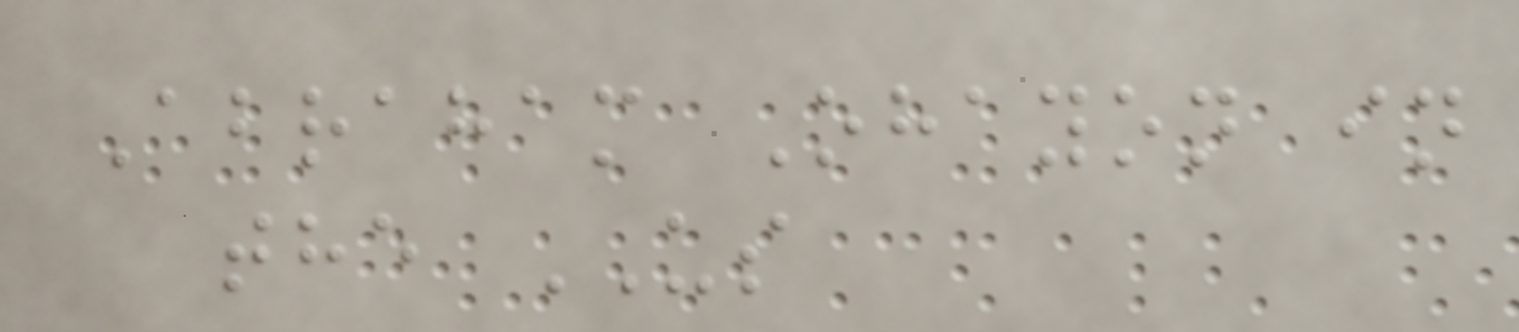Abraham Ohayon in
the US
